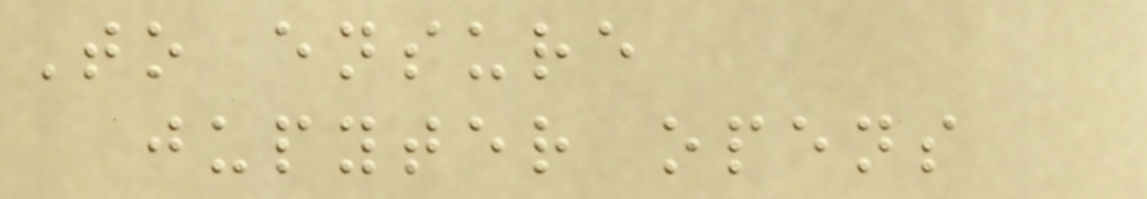To ensure
jupyter opens
